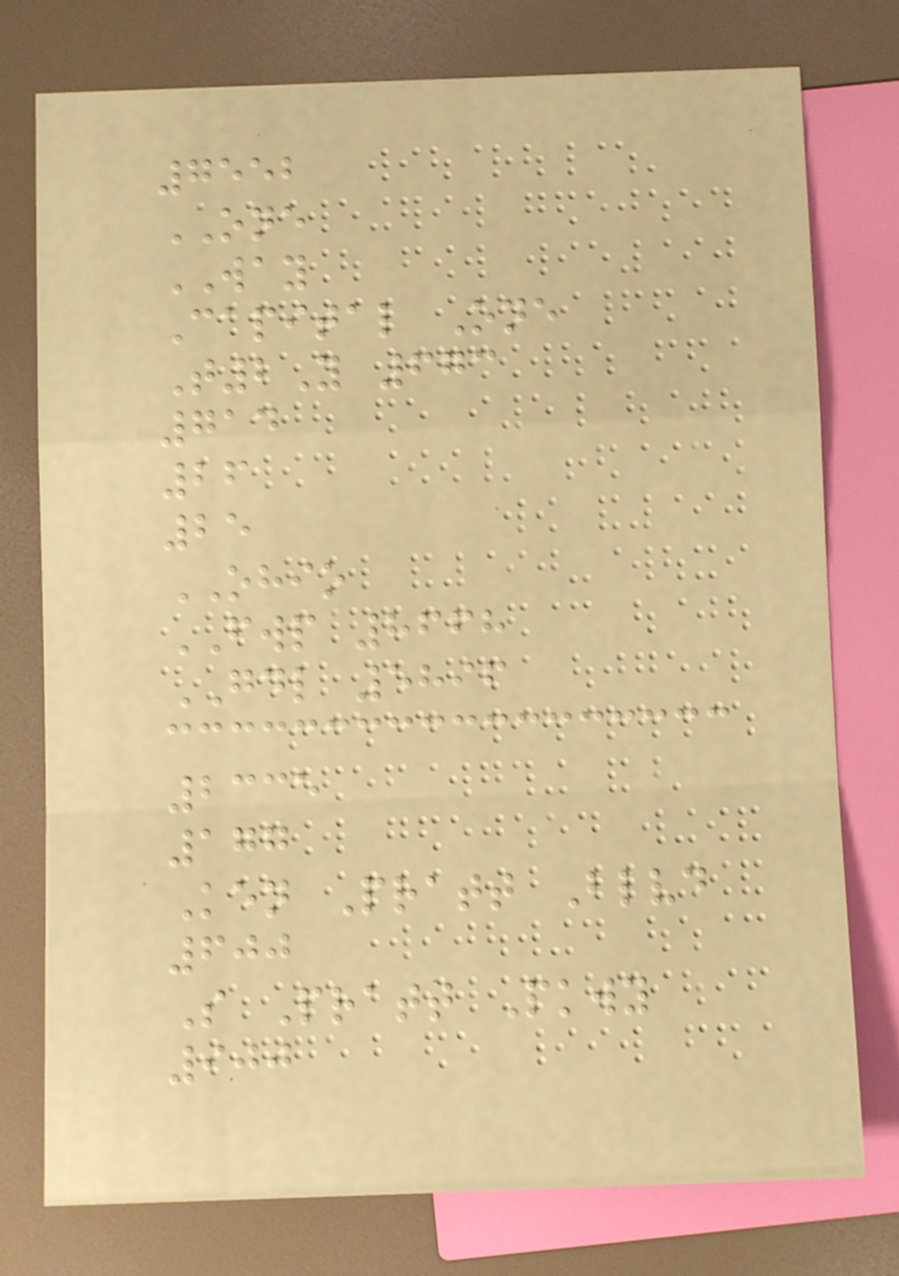7552
ONE
WAY
Capital One
T2Y 673
714
26
25
OHIO
FWP 8668
GDL 5896
2335
177
Ken Pratt Blvd
600
S Pratt Pkwy
900
